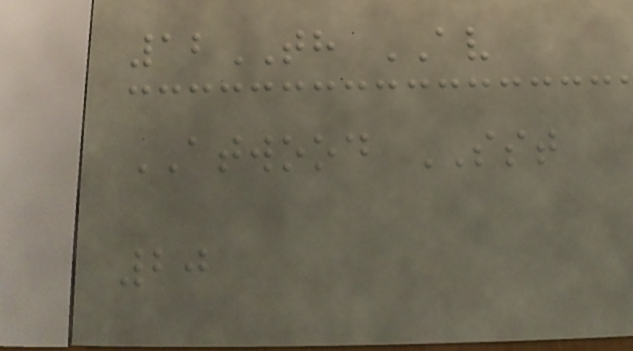12TH AV
ATWOOD SST
20
